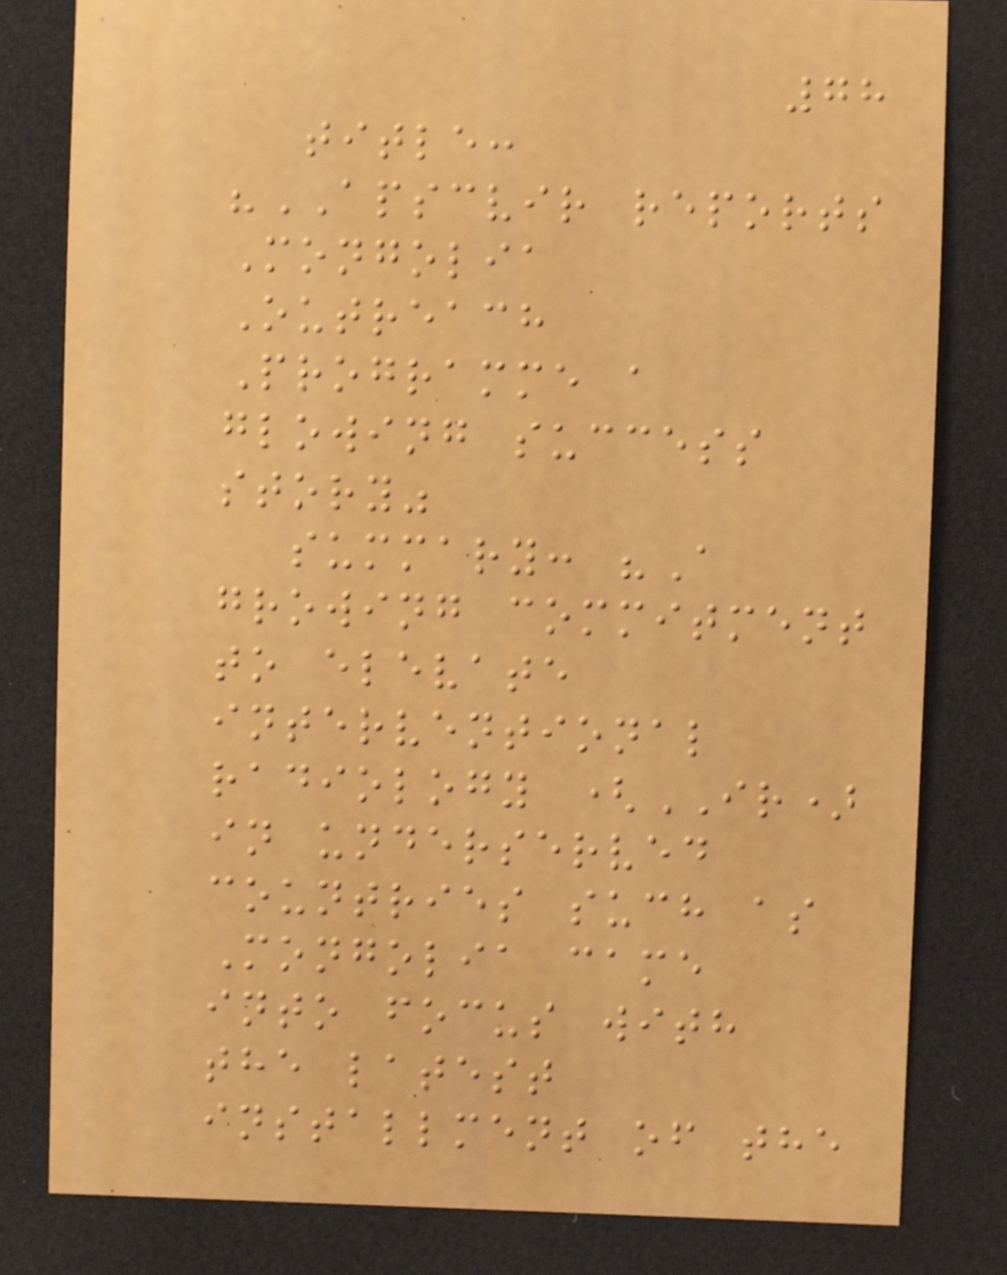78
title:
"APSCVIR reports
Mongolia
Outreach
Programme a
glowing success
story"
summary: "A
growing commitment
to elevate
interventional
radiology (IR)
in underserved
countries such as
Mongolia came
into focus with
the latest
installment of the
